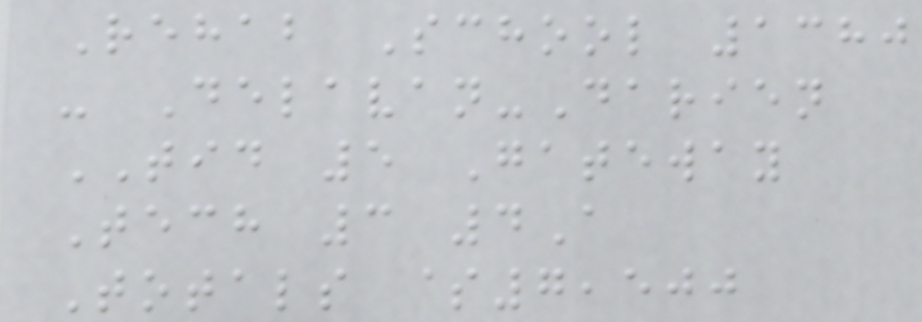Rehab School 1380
- Delavan-Darien
TID 5 Gateway
Tech 3 4A
Totals $7,500
